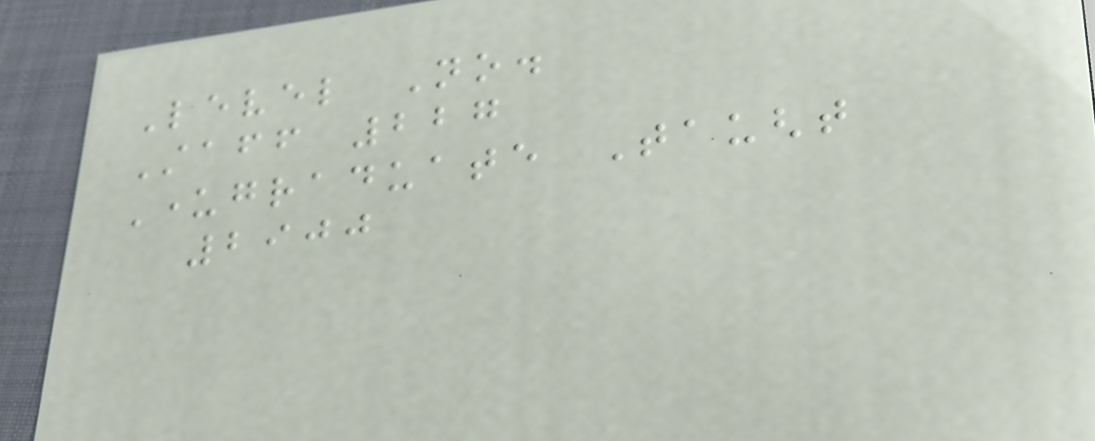Level No.
Staff 227
Undergraduate Taught
2900
